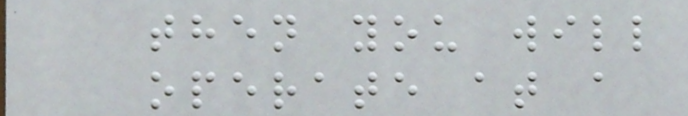then you will
operate at a
